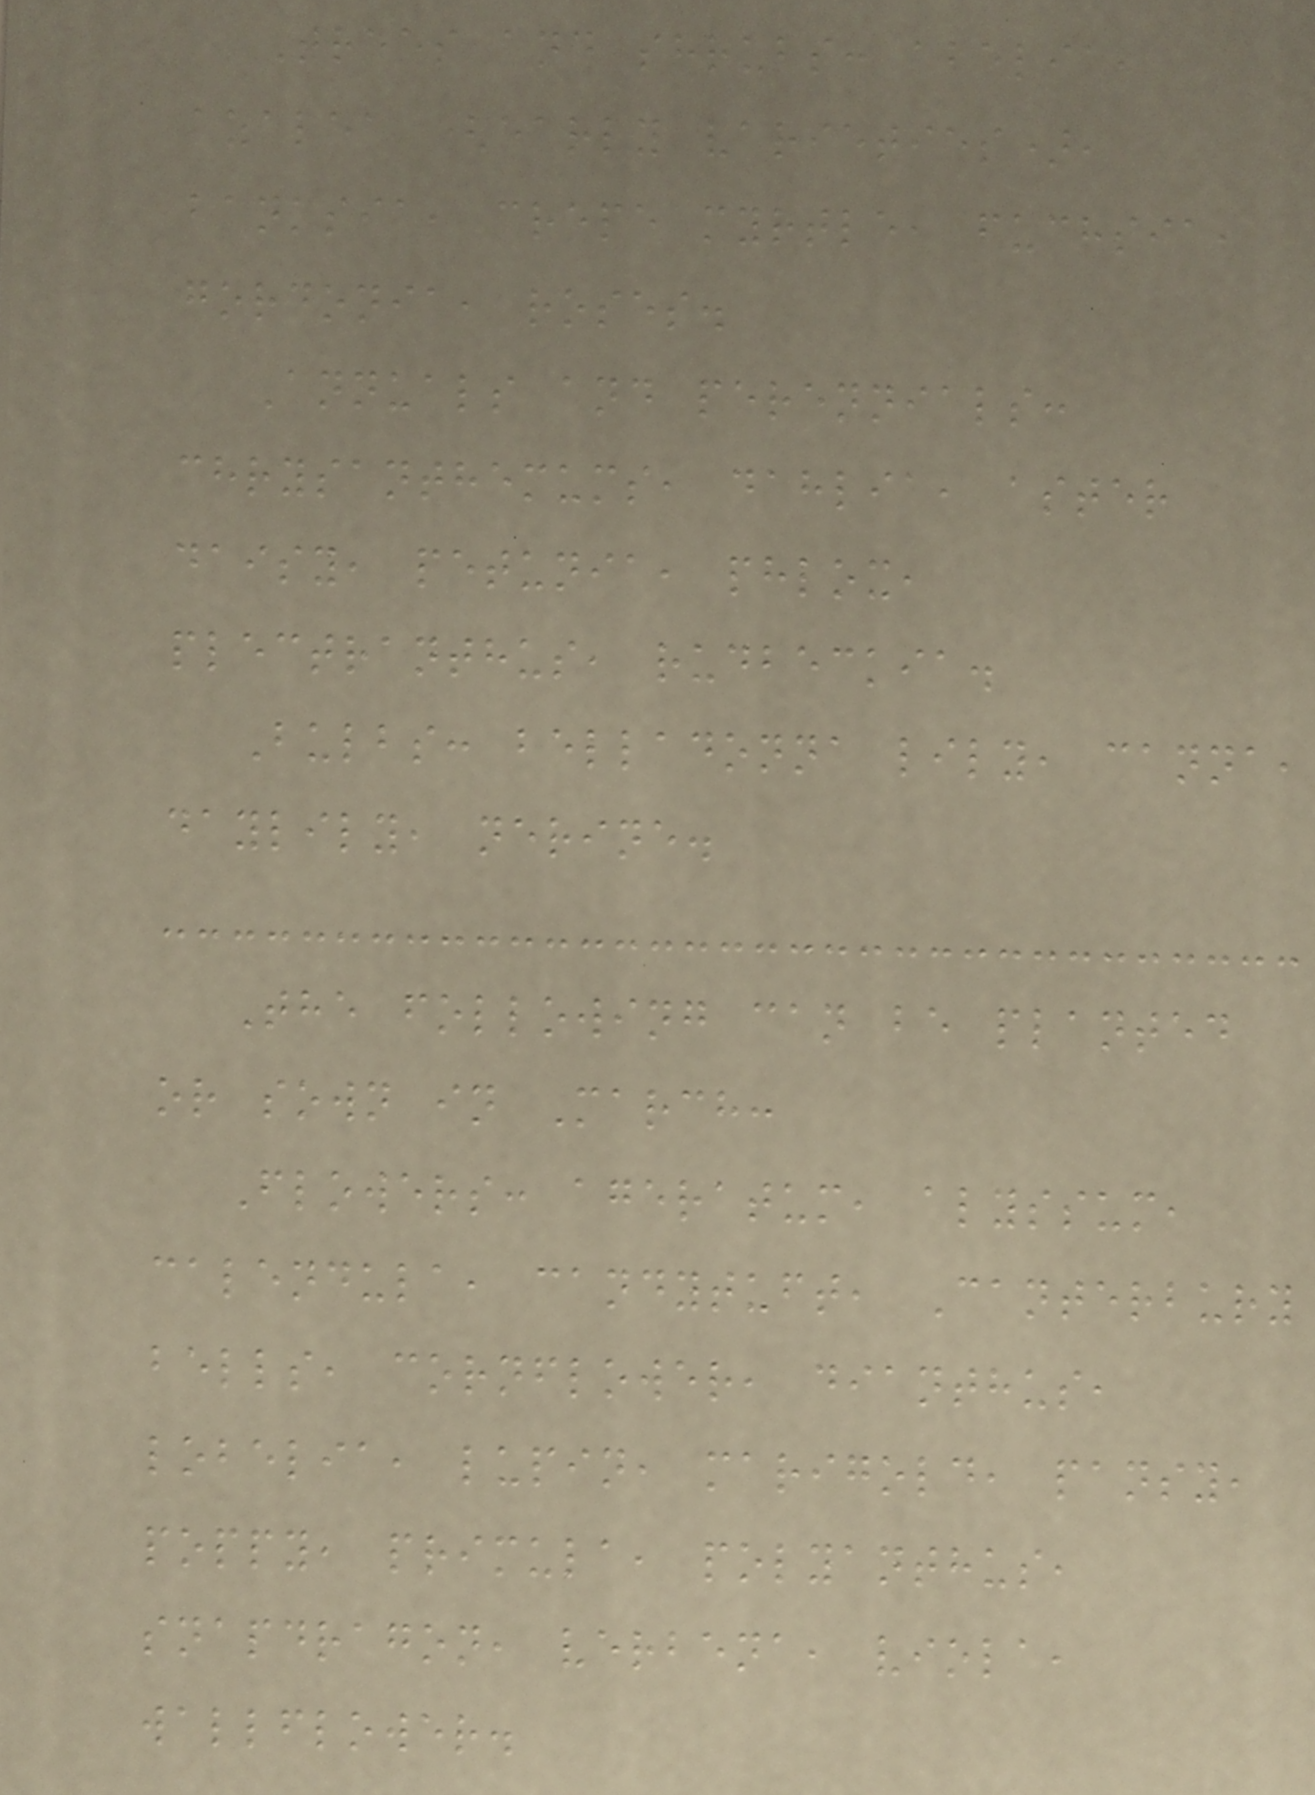Trees and shrubs: abelia,
azalea (early varieties),
banksia, crepe myrtle, fuchsia,
gordonia, roses.
Annuals and perennials:
chrysanthemums, dahlia, aster
daisy, petunia, phlox,
plectranthus, rudbeckia.
Bulbs: belladonna lily, canna,
daylily, nerine.
The following can be planted
or sown in March:
Flowers: ageratum, alyssum,
calendula, candytuft, Canterbury
bells, cornflower, dianthus,
lobelia, lupin, marigold, pansy,
poppy, primula, polyanthus,
snapdragon, verbena, viola,
wallflower.
